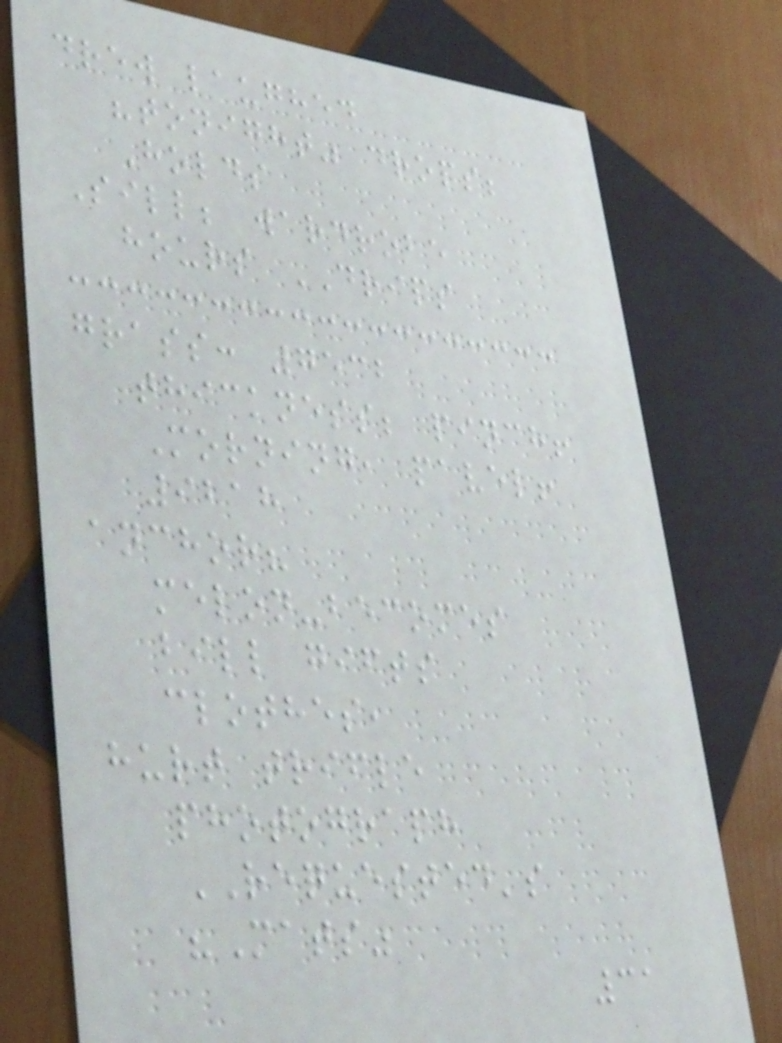drew laughed
"tonight" drops;
Holds
Sill; wardrobe
hours DRIPS
grass: 7532
thickness; pinch!
Morning, pavel!
9218
anchor?
melon-becomes
bill gifts
clothes,
hurt trifle
photograph
REQUESTED's
"Mats"
31
